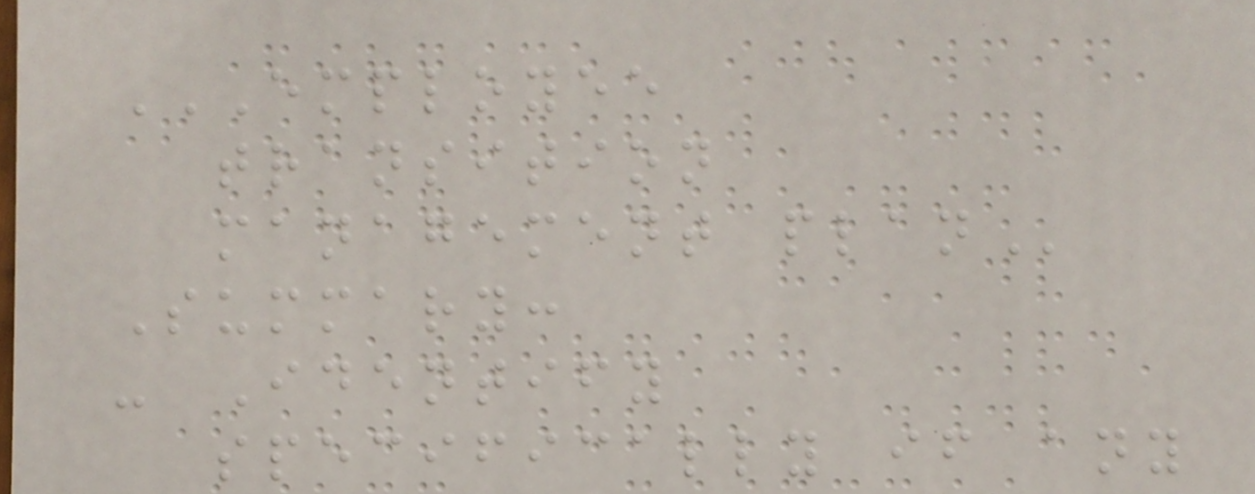EMPLOYEE
TRANSITION
MANAGEMENT PLAN
Summary:
- Identify
specifically if any
